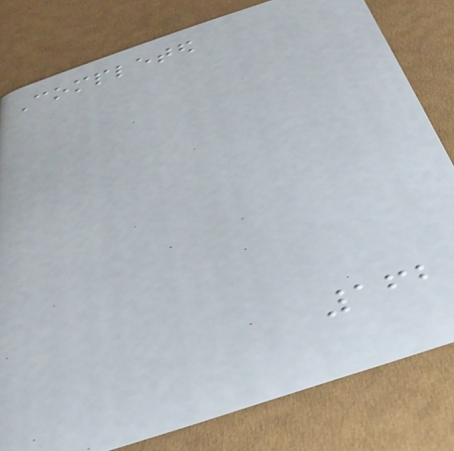Completed
162
